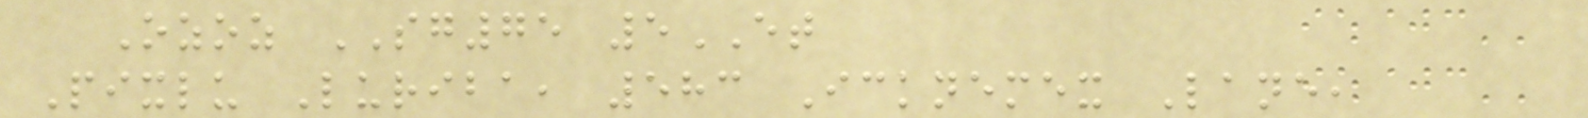Ozoz SG75 5ET
Pixlu Luriba, 583 Icknemex Lane,
